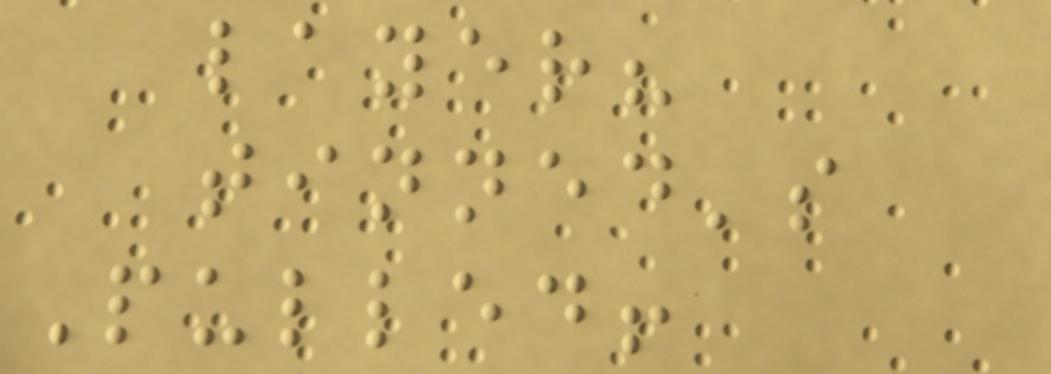layer?
tinned's
Pulled!
